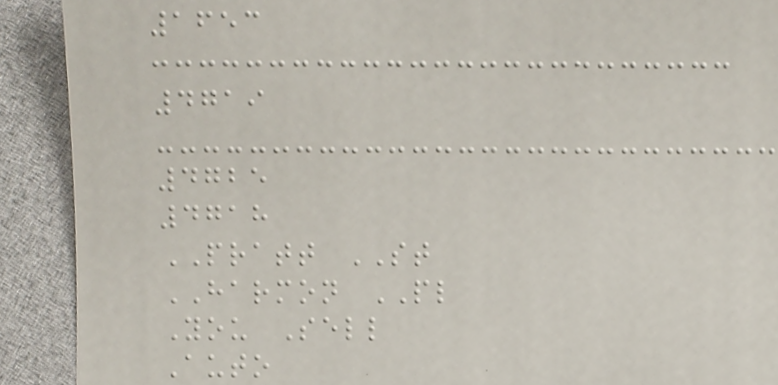1653
4719
4725
4718
PRATT ST
HARMON PL
You Sell
Auto
